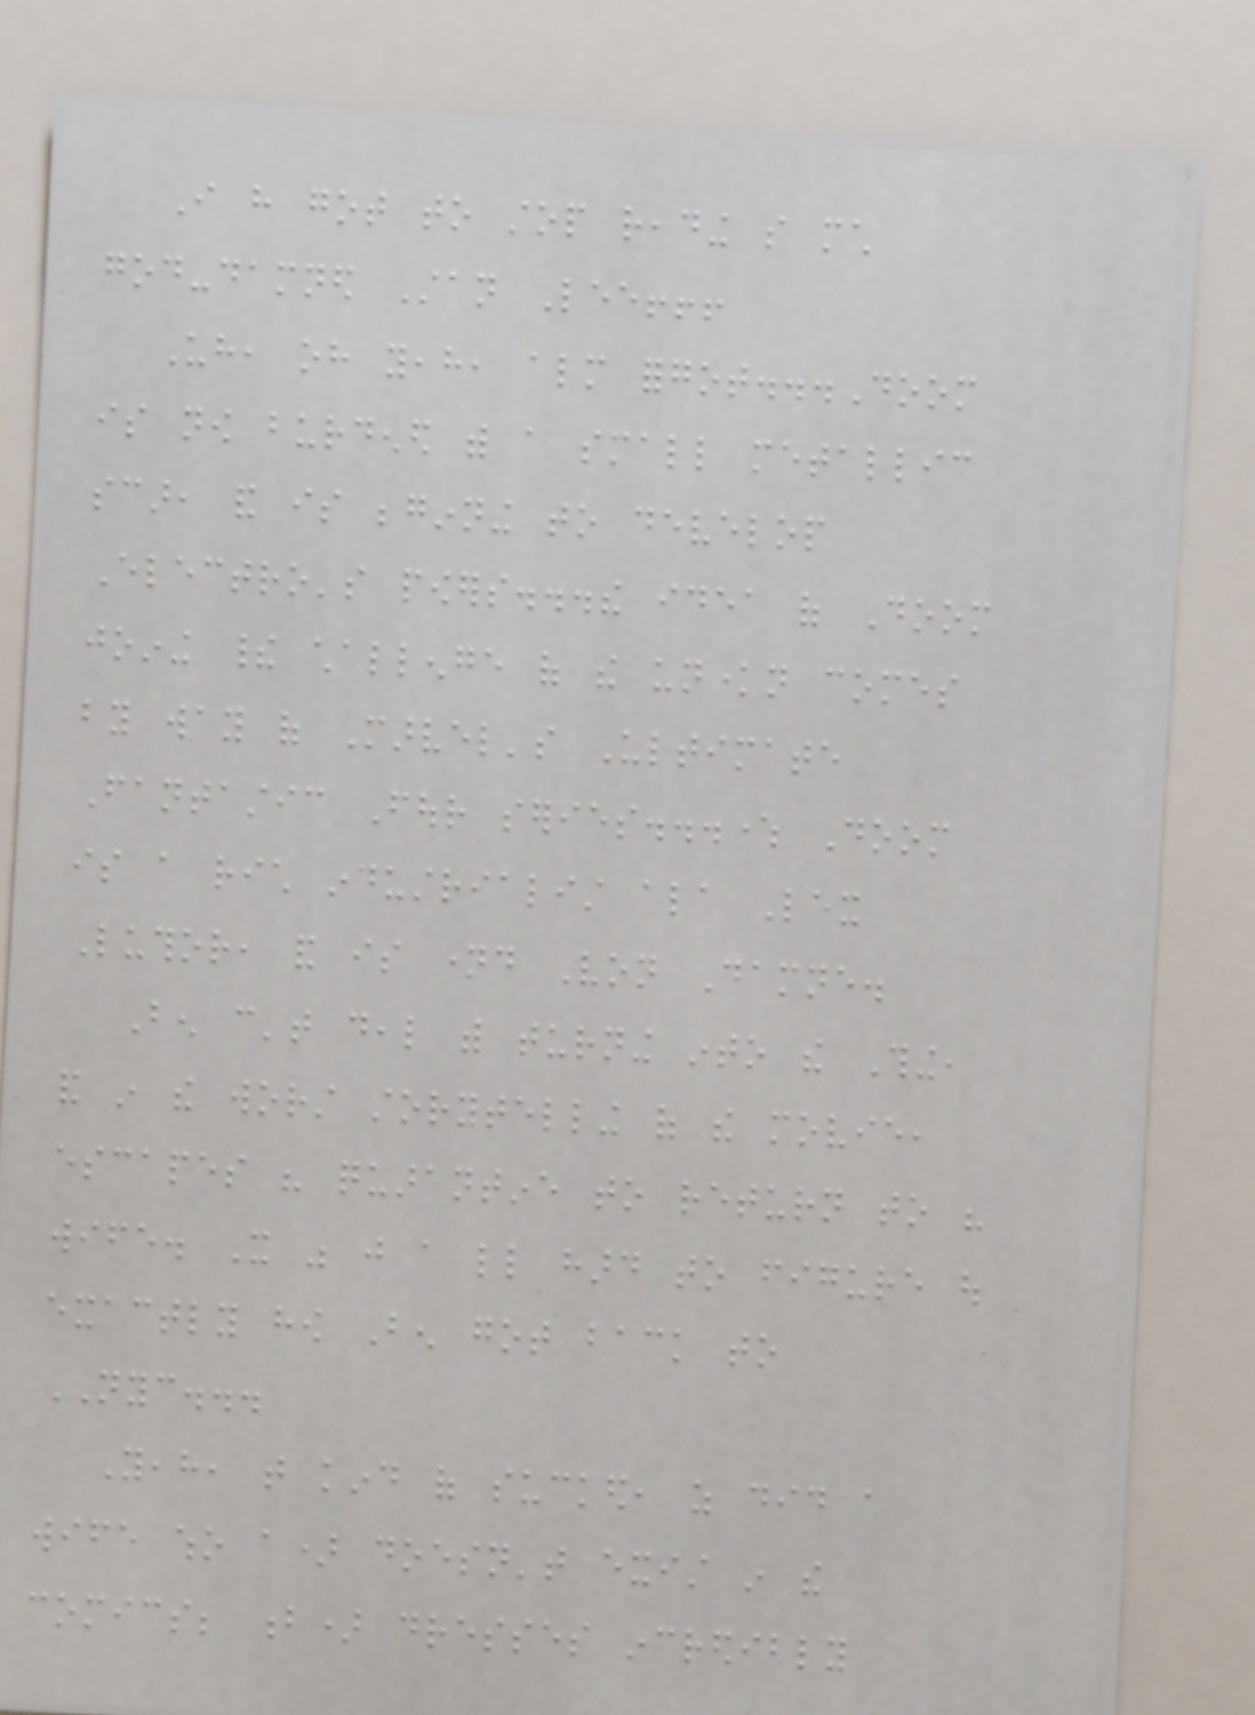I have got to stop reading so much
god-damned Stan Lee!!!
Uh, oh yeah, almost forgot...Doom
is now burdened with a small metallic
scar, and is beginning to develop
Electro's powers...the idea of Doom
joining their challenge of the unknown comes
by way of Marvel's Ultimate
Fantastic Four series...where Doom
is a rich industrialist ala Lex
Luthor, and is named Von Damne.
Ben can't deal with turning into the Thing,
and in the worst storytelling of the movie,
escapes his quarantine to return to his
wife. It was just a little hard to figure out
exactly how Ben got back to
NYC...
Yeah, that kind of sucked, as did a
wife who a) doesn't exist in the
comics; b) dresses incredibly
